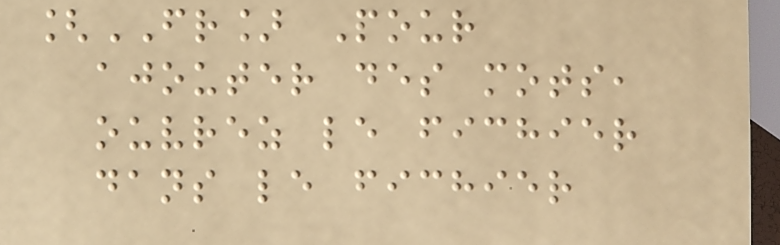[FR] Pour
ajouter des mots,
ouvrez le fichier
dans le fichier
